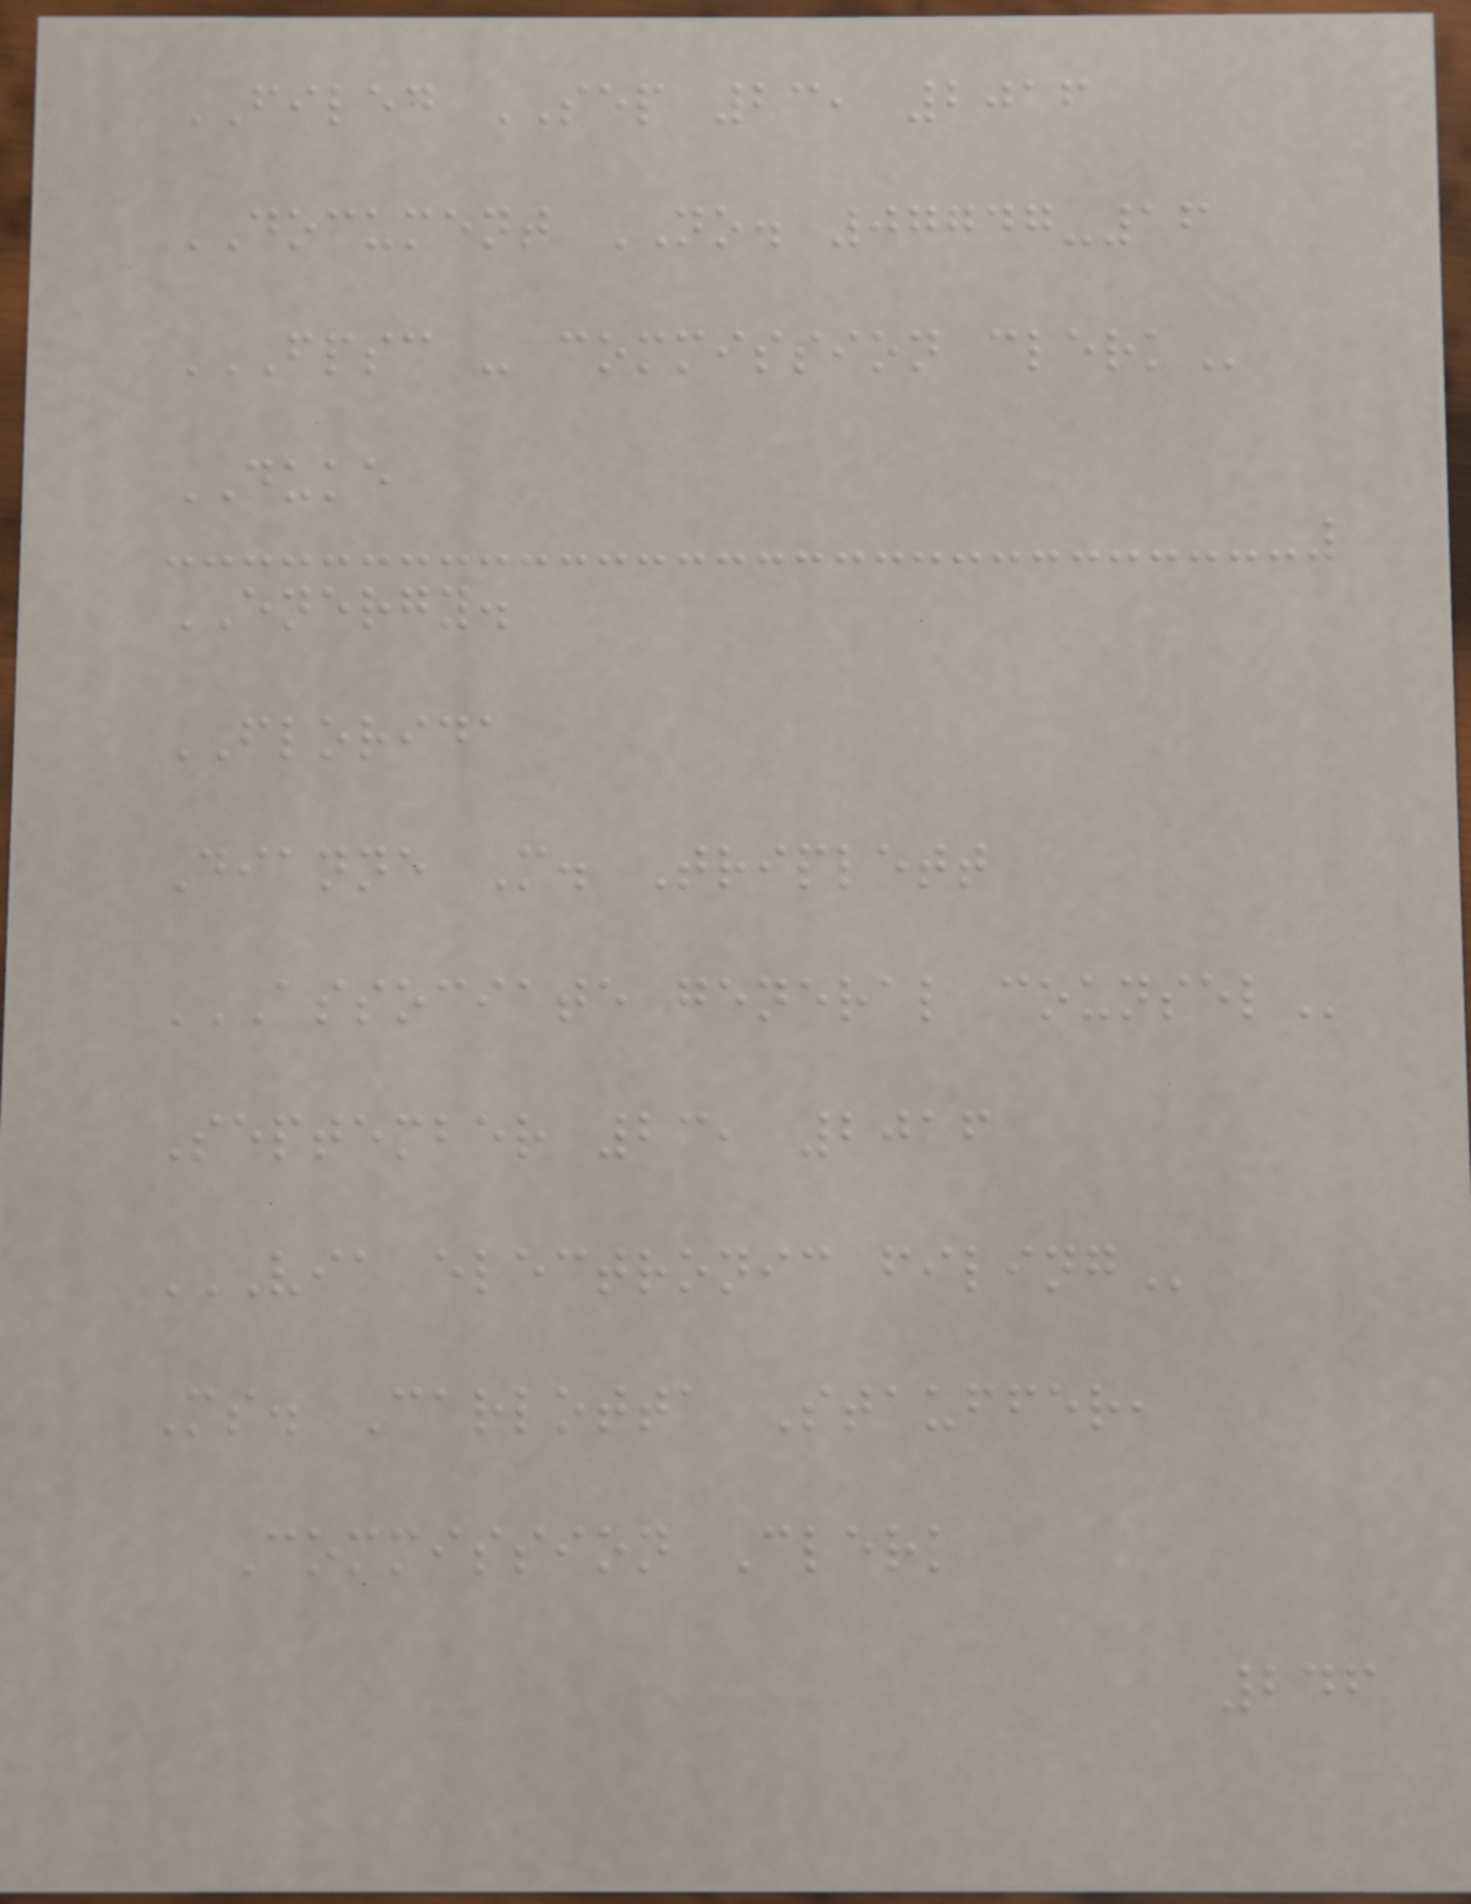FILED SEP 23, 2016
DOCUMENT NO. 07747-16
FPSC - COMMISSION CLERK
DUKE
ENERGY.
FLORIDA
Dianne M. Triplett
ASSOCIATE GENERAL COUNSEL
September 23, 2016
VIA ELECTRONIC FILING
Ms. Carlotta Stauffer,
Commission Clerk
246
